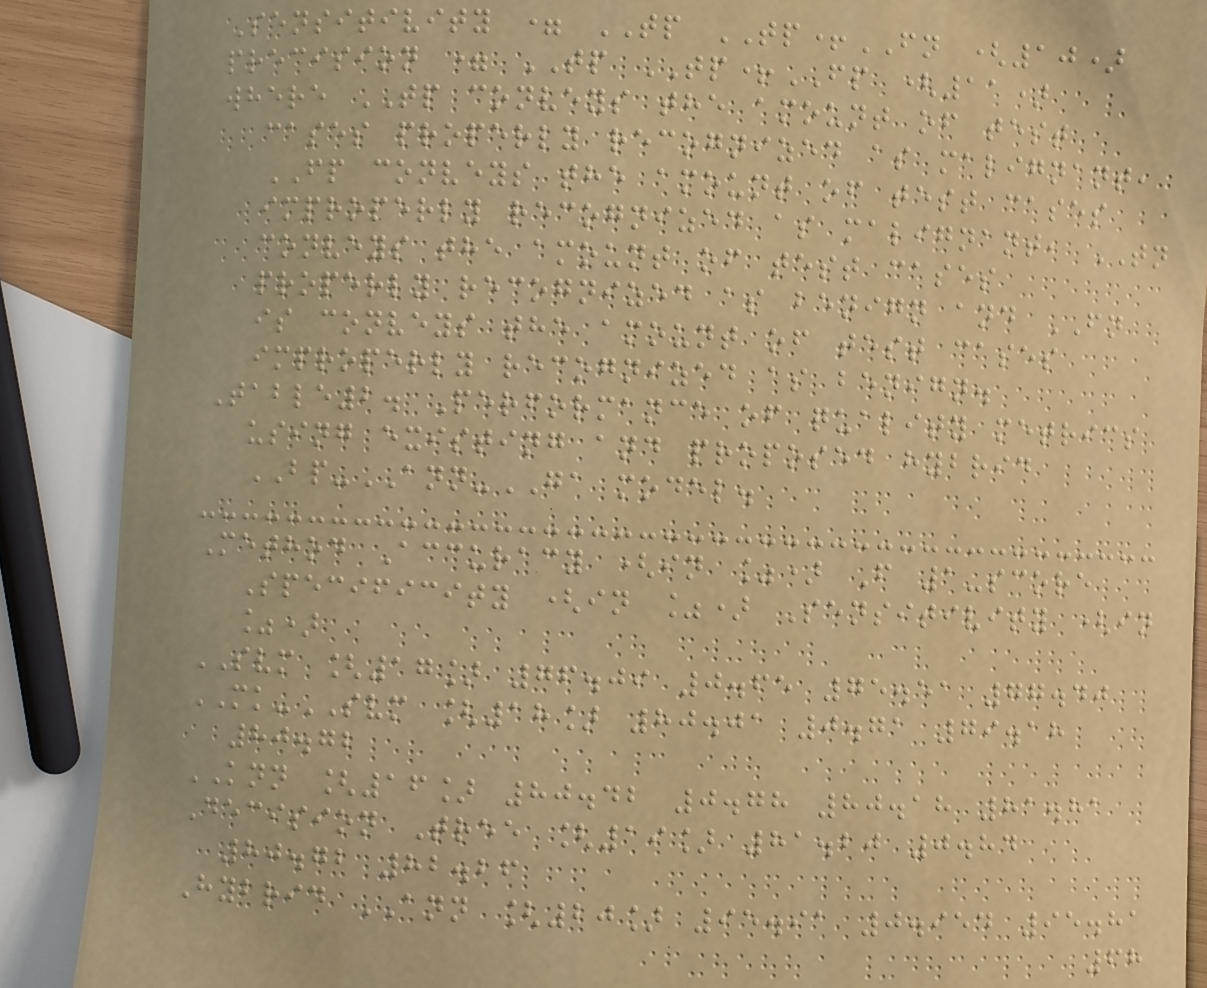Sensitivity = TP TP+FN (10)
precision = TP TP+FP (11)
where TP conveys the amount of test
cases properly recognized as malignant,
FP conveys the amount of test cases
improperly recognized as malignant, TN
conveys the amount of test cases
properly recognized as benign and FN
is conveys the amount of test cases
improperly recognized as benign.
Table2. Performance of quality metrics
using existing and proposed hybrid
BP-ANN-GA model.
Method Accuracy (in %) F 1-score
Specificity (in %) Sensitivity (in
%)
SVM [17] 76.09 0.65 75.51 77.40
MK-SVM [18] 80.01 0.71 79.18
80.72
KNN [16] 80.42 0.78 80.18 81.81
Decision Tree [19] 81.20 0.84
80.72 82.26
Hybrid ANN [20] 95.91 0.954 95.81
68
